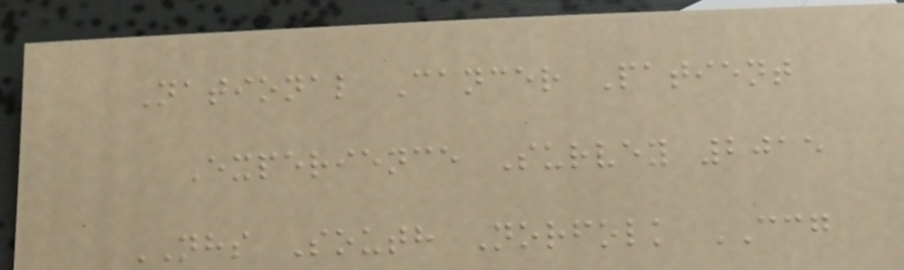National Cancer Patient
Experience Survey 2015
NHS South Norfolk CCG
